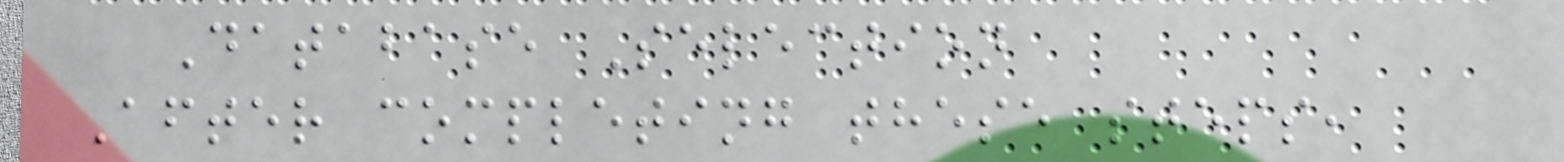Database Selection
After completing these steps,
